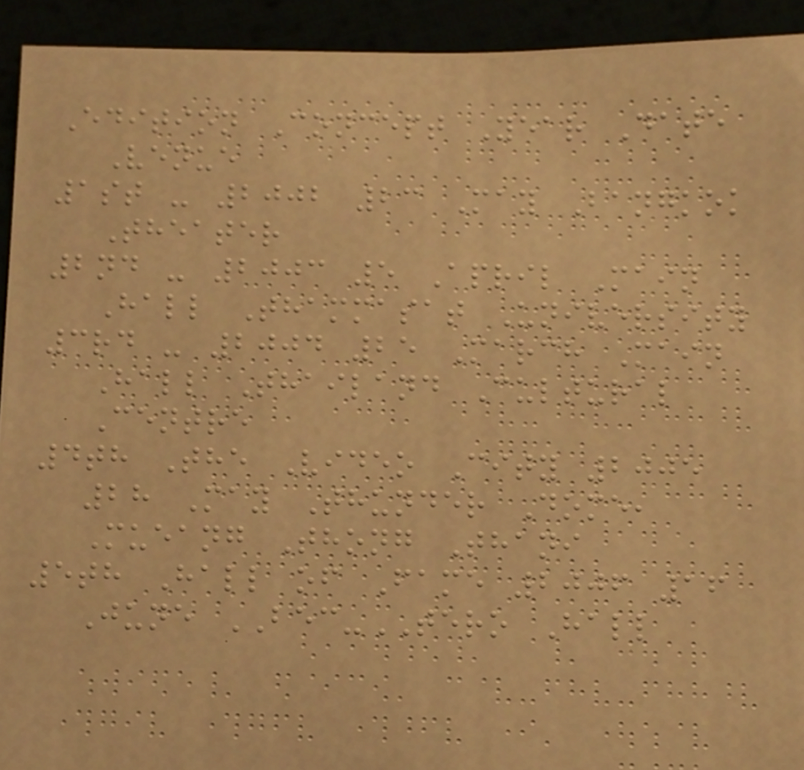Edition Concept Year Date
Venue
1st - 2002 23 May Bangkok
Theater
2nd - 2003 5 April Main
Hall Thammasat University
3rd - 2004 25 March Main
Hall Thailand Cultural
Centre
4th The Video City 2005
28 May Thunder Dome,
Mueang Thong Thani
5th Hall of Fame 2006 16
June BEC-TERO Hall
